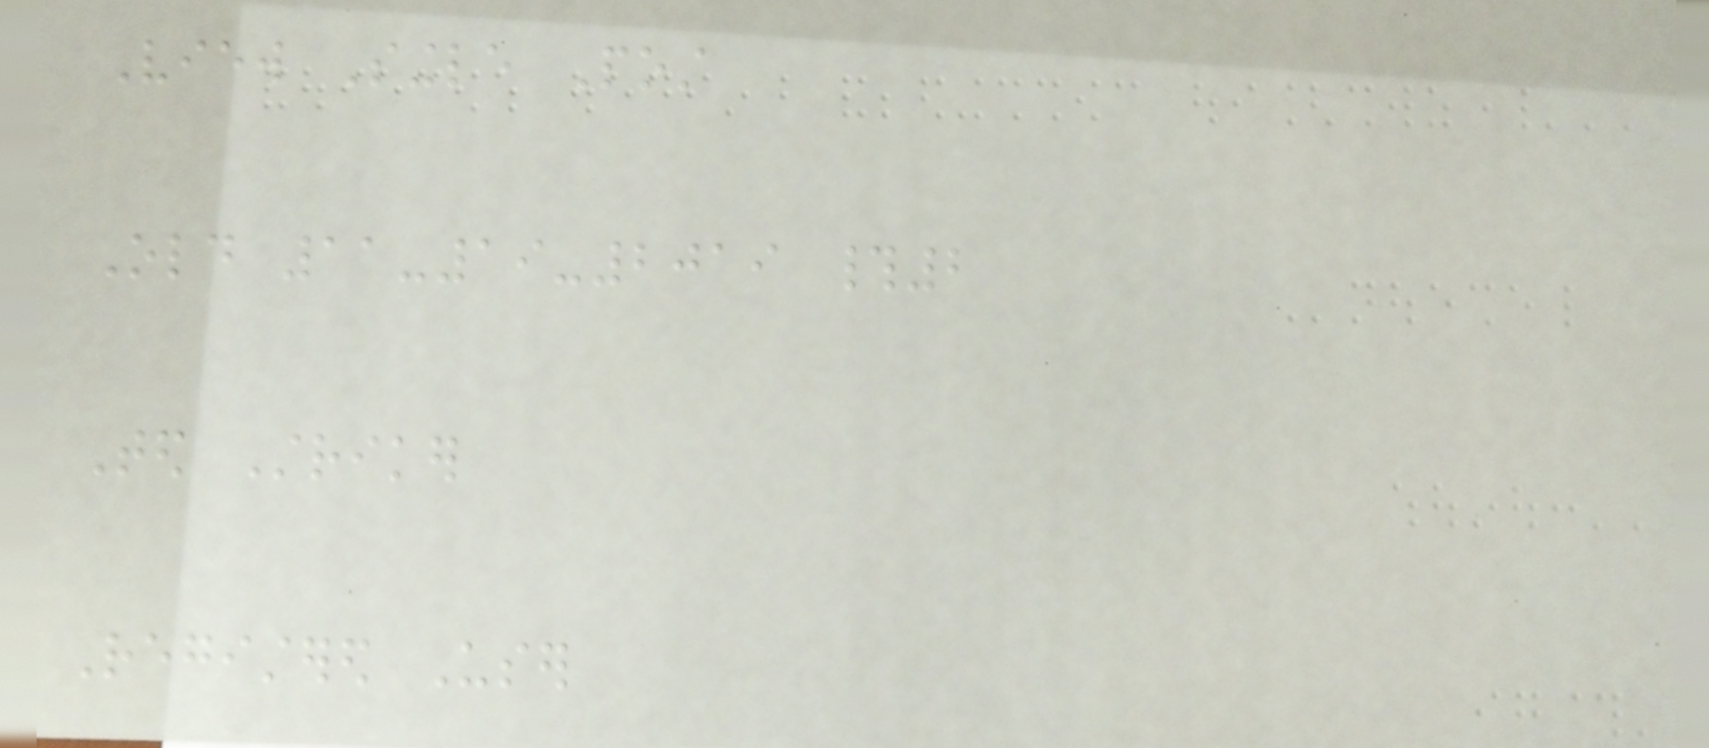View Single Post
Old 11-19-2019 #2
Ted Striker
Registered User
